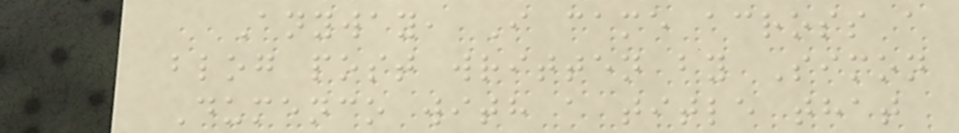Anyway, I came across a
blog post written by Simon
Dumenco with a title that
